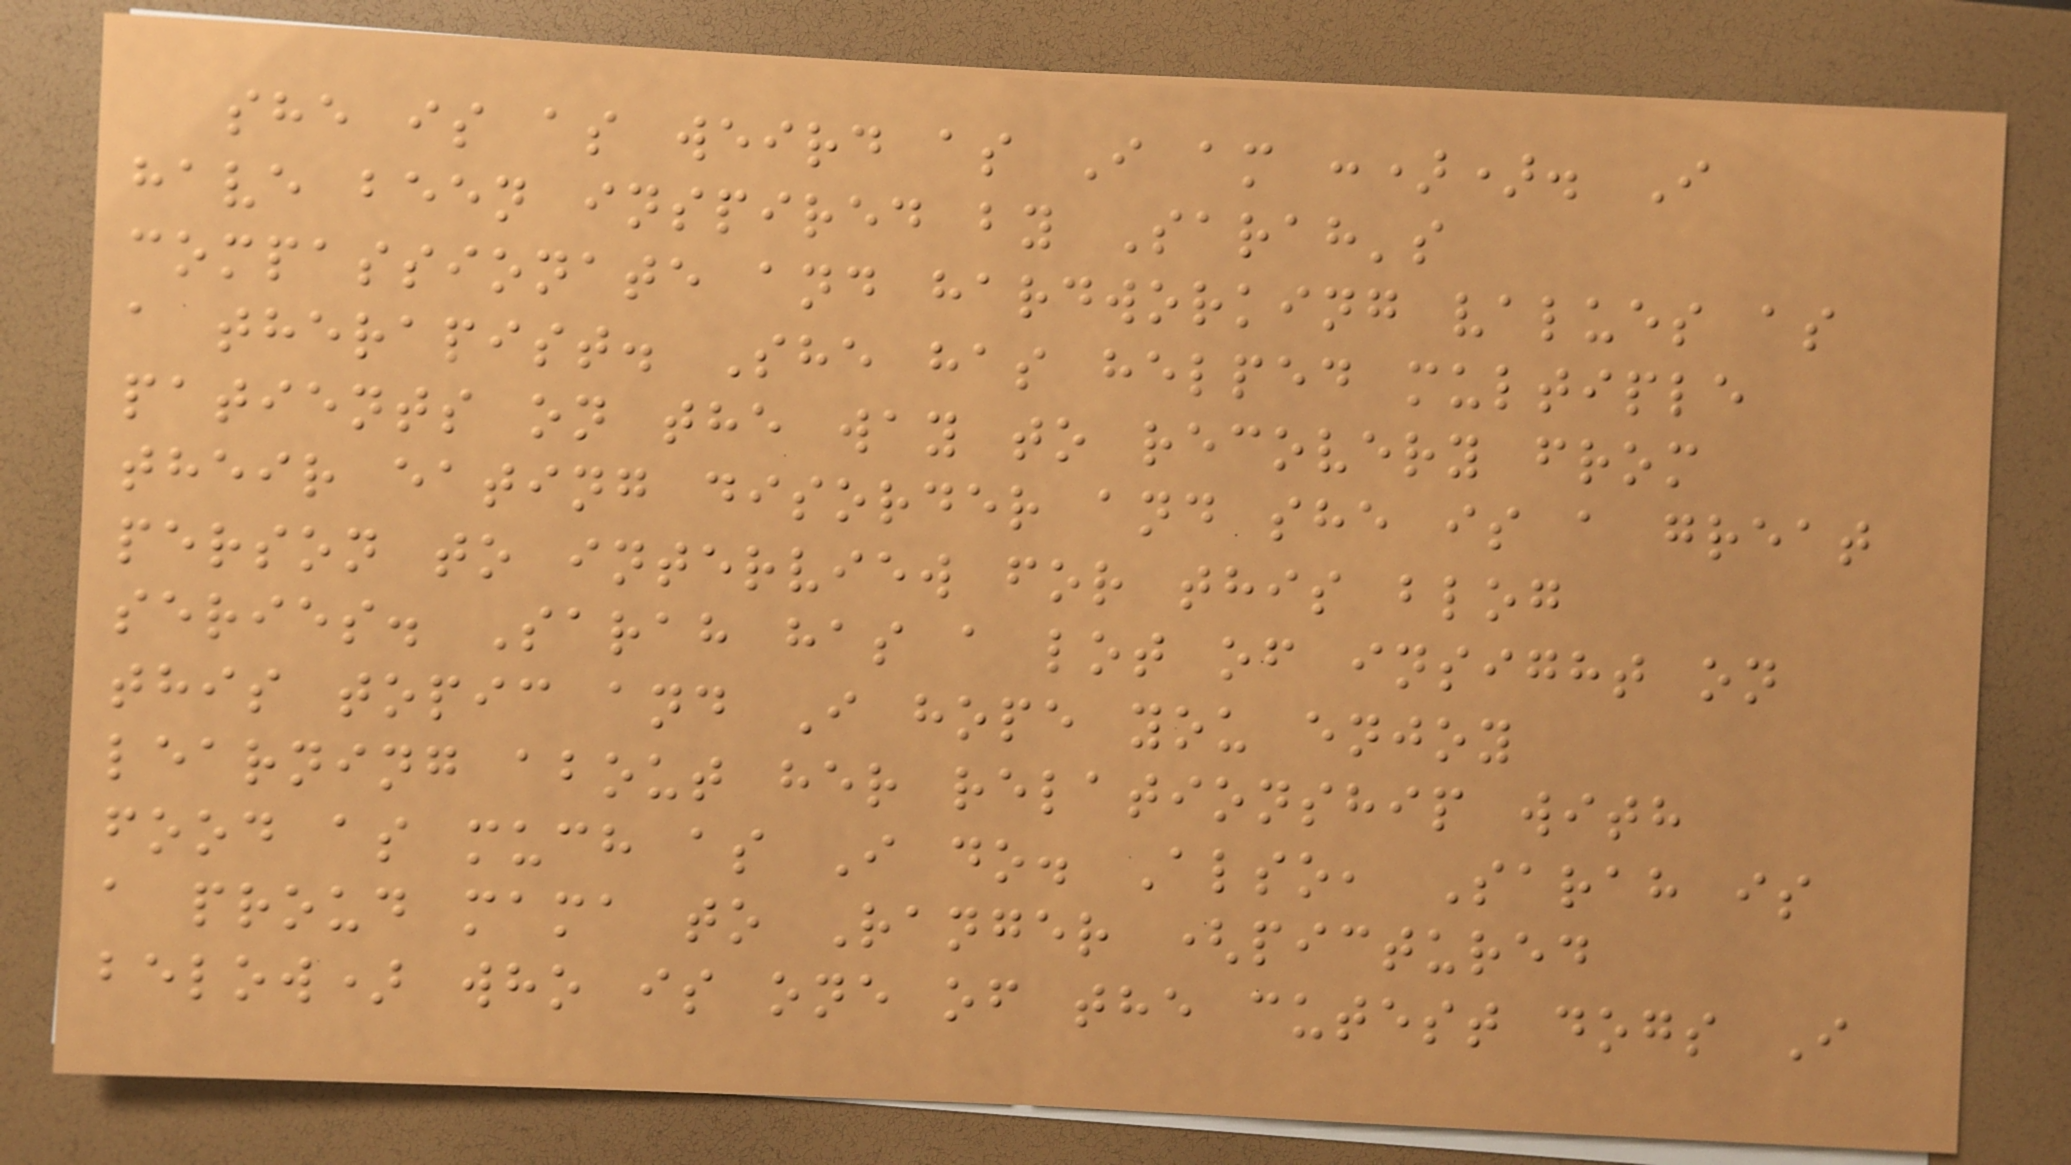she is as weird as I am :)). I
have been inspired by Sarah's
compassionate and hardworking values as
a therapist. She has helped multiple
patients on the way to recovery from
their eating disorder and she is a great
person to interview for this blog
series. Sarah has a lot of insight on
this topic and I hope you enjoy
learning about her relationship with
food as much as I do. Also, Sarah is
a proud mama to Ranger (pictured
below) who is one of the cutest dogs I
